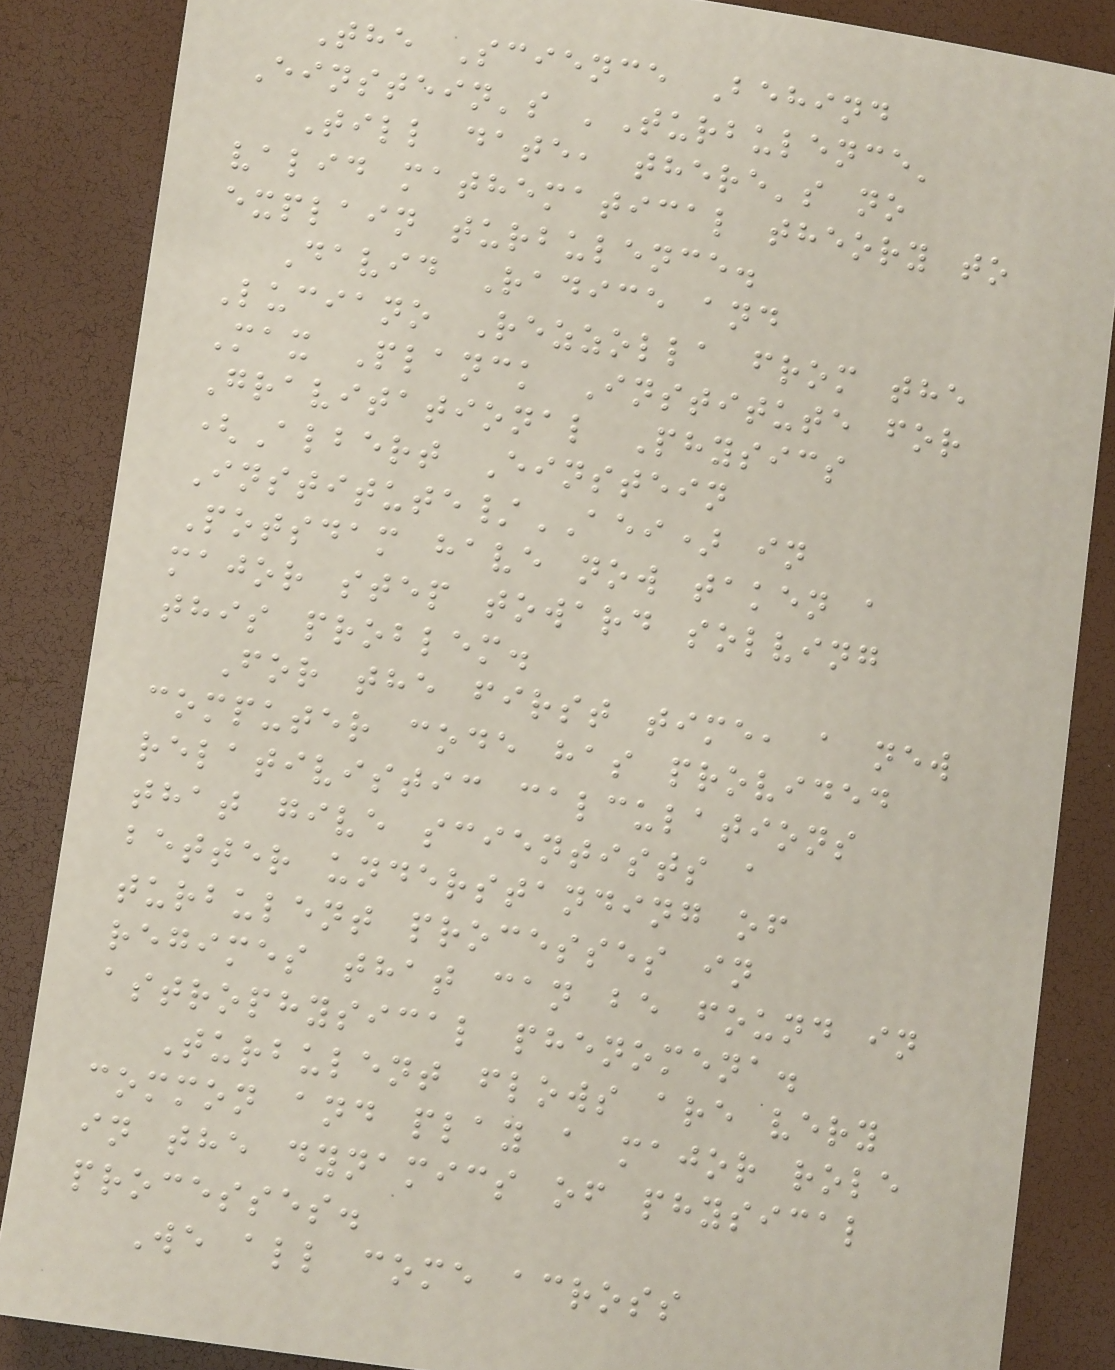The Science Behind
Einstein's 'Turbulence'
Till date, there's no
valid mathematical theory to
explain turbulence.
David Radice and
Luciano Rezzolla from the
Max Planck Institute for
Gravitational Physics
(Albert Einstein
Institute/AEI) in
Potsdam have now taken a
major step toward solving
this problem.
For the first time, a new
computer code has provided
relativistic calculations
that give scientists a
better understanding of
turbulent processes in
regimes that can be found in
astrophysical phenomena.
Turbulent flows are very
common and play a major role
in the dynamics of physical
processes.
We all come across
